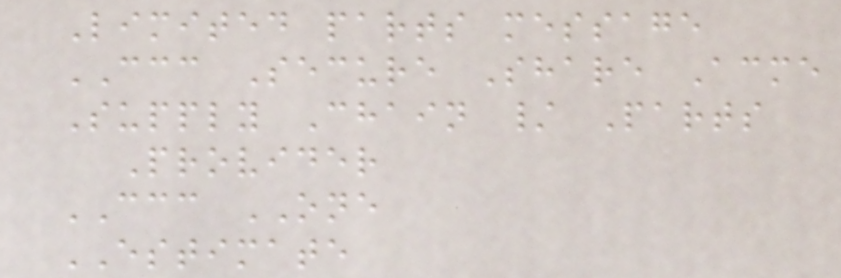Limited parts message
CCC Secure Share Acme
Supply Chain / Parts
Provider
CCC ONE
ESTIMATE
